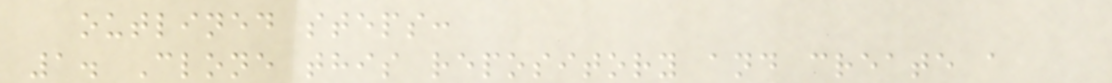outlined steps:
1. Clone this repository and create a
